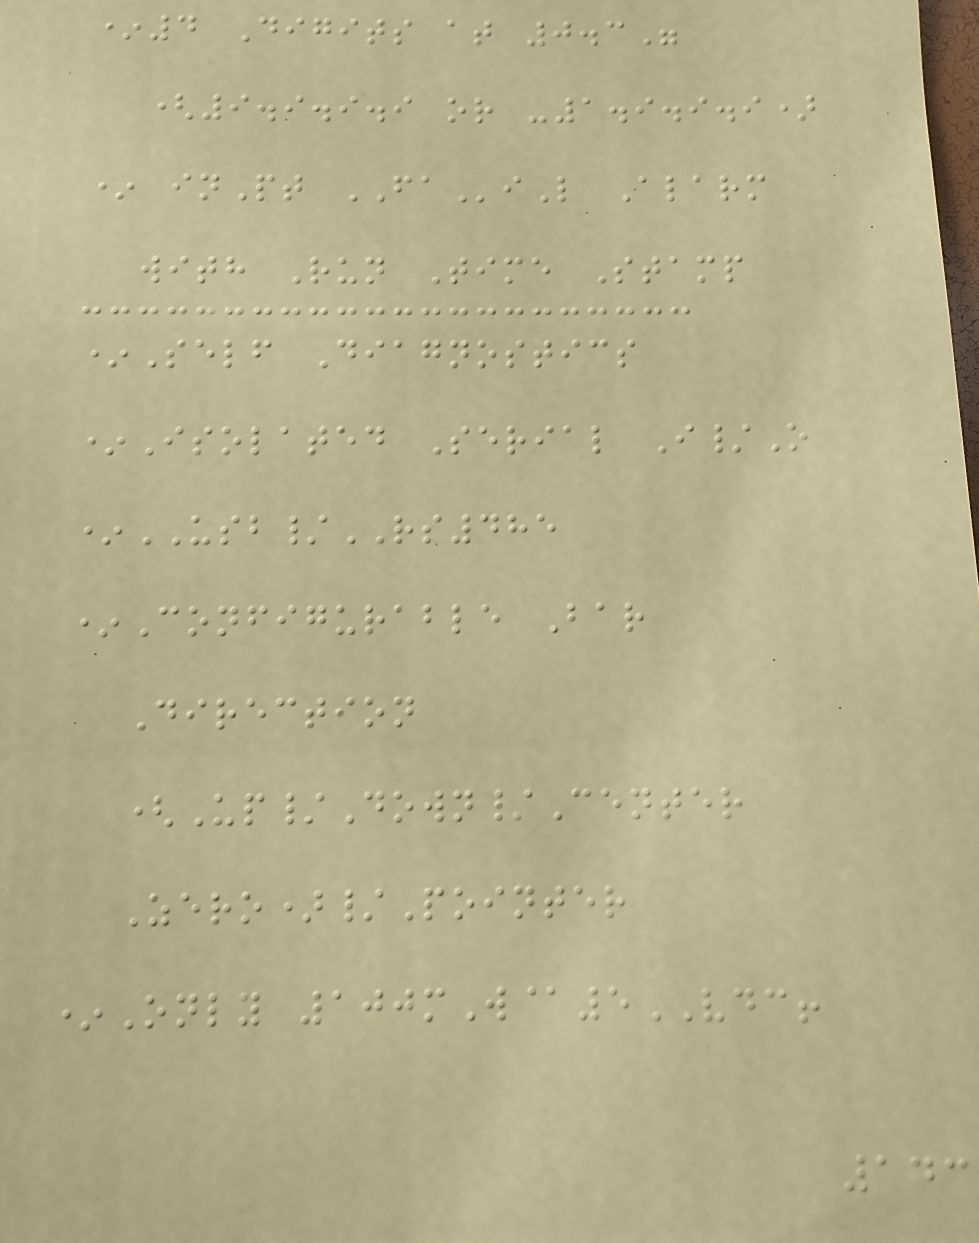*4 Digits at 0.3"
(9.9.9.9 or -1.9.9.9)
* inPt FAiL Alarm
with Run Time Stamp
*Self Diagnostics
*Isolated Serial I/O
*USB/RS485
*Configurable Bar
Direction
(Up/Down/Center
Zero)/Pointer
*Only 100mW@5VDC!
143
